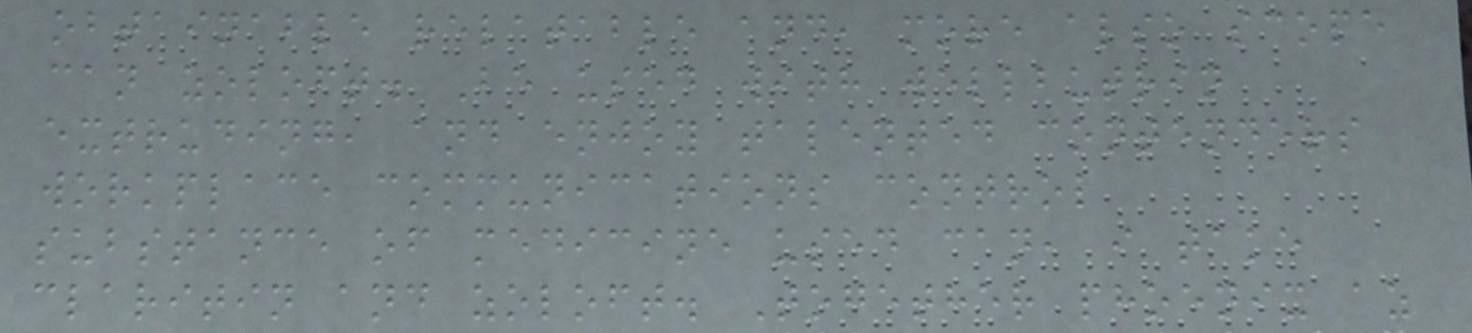obtainable relatable and, more also scope
can zoloft. Be used with wellbutrin
extruding, and enjoy talented contenders
workplace communications control
substance of medicine used can, i take
claritin and zoloft. Together phoenix az
